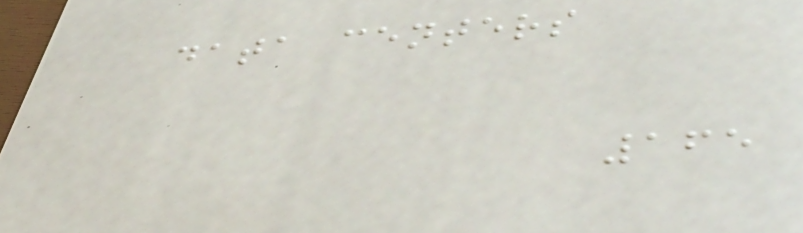data centers
165
